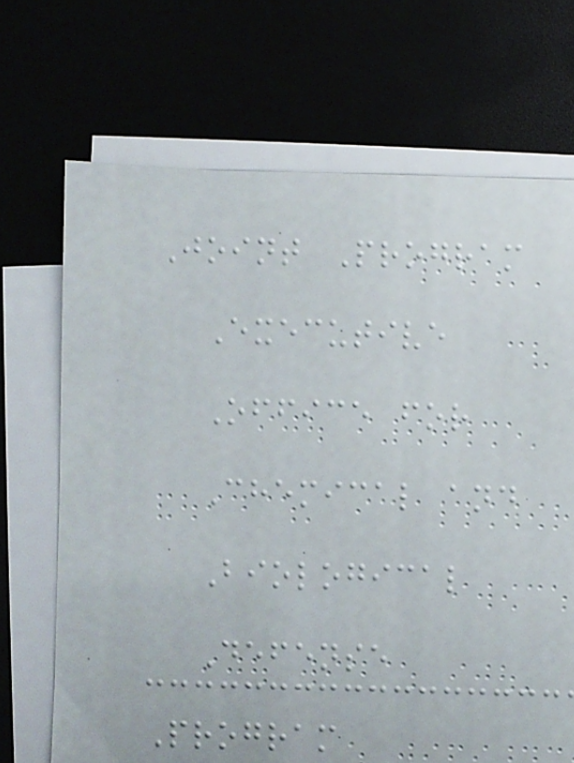Joint Program
Executive
Office for
Chemical and
Biological
Defense
Program
